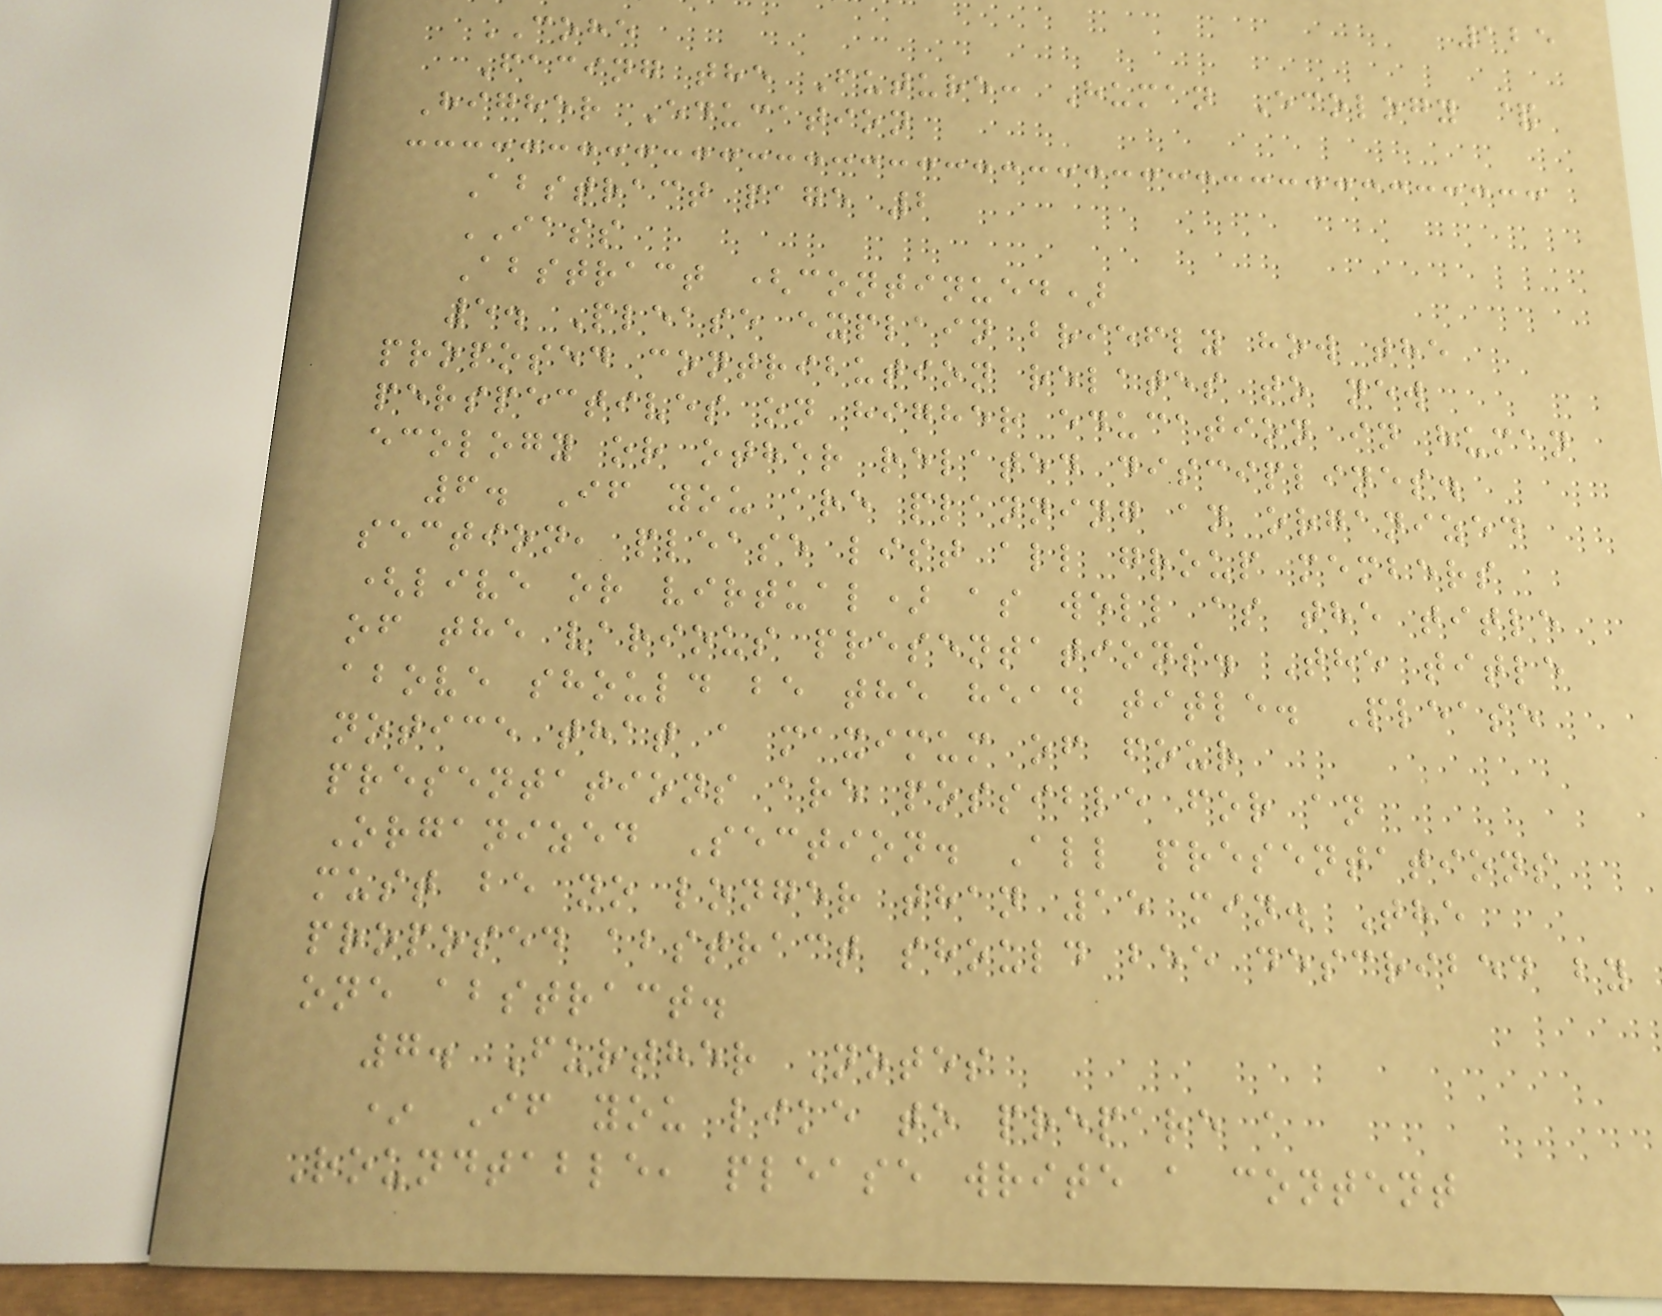125
COHE
Facing the Future: Human Ecology &
Higher Education
Abstract page 2
IASS
Abstract (continued)
5. Please explain briefly how the
proposed contribution relates to new
perspectives on higher education in human
ecology or other related disciplines.
6. If you are planning an organized
section, please list all group members
(live or virtual) as well as the title
of the various presentations. The title
above should be the head title. Please
notice that a maximum of four
presentations are possible for an
Organized Section. All presentations
must be no longer than 15 min. The
proposed abstract should bee described by
one abstract.
7. Further Notes
* If you like to prepare a
Roundtable, please write a content
